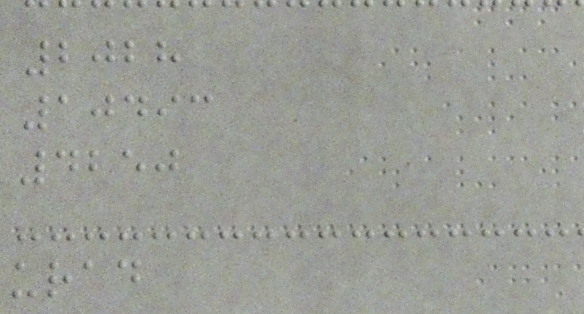2028
10493
4250
urad
